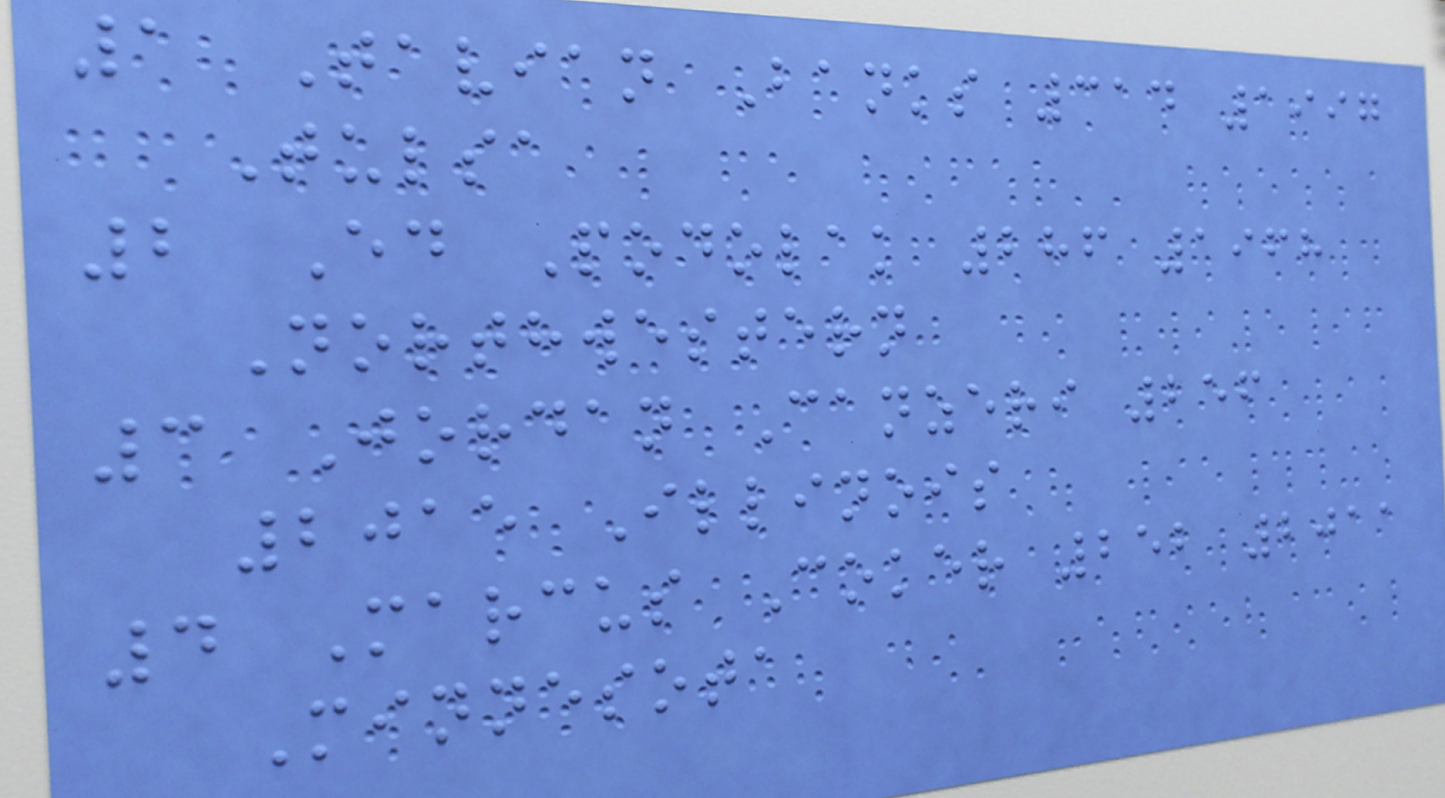1 Tavian Banks 314 1997
Tulsa
2 Ed Podolak 286 1968
Northwestern
3 Jordan Canzeri 256
2015 Illinois
4 Marcus Coker 252 2011
Minnesota
